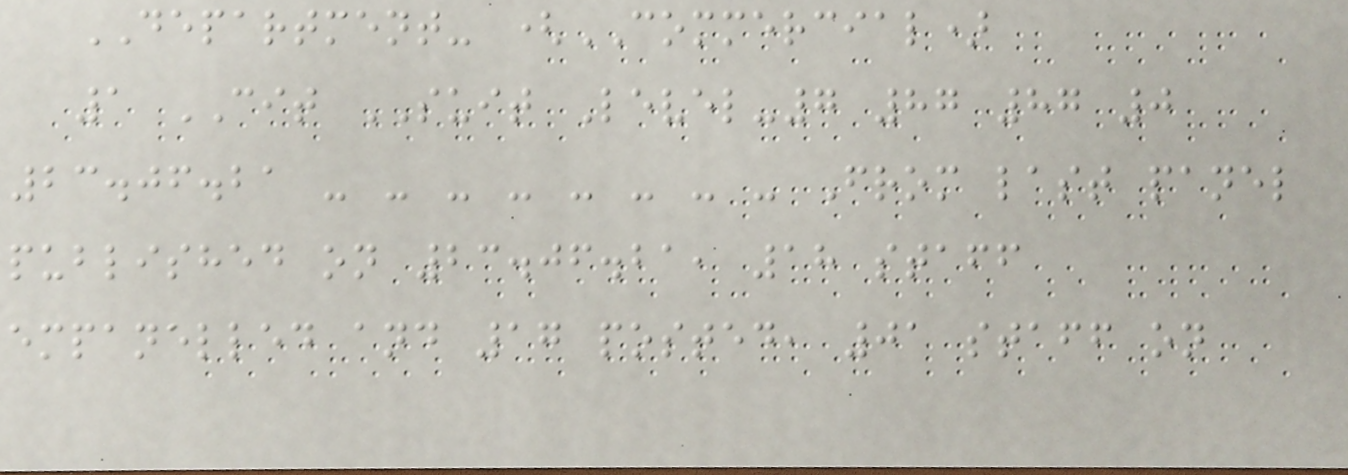DEPARTMENT- (COMMERCIAL)
1 CIT SUIT Level-7 87 87 0
23.06.21 - - - - - - - - From last panel
published on 23.06.21, 18 staff
empanelled and 17 posted, 01 staff on
